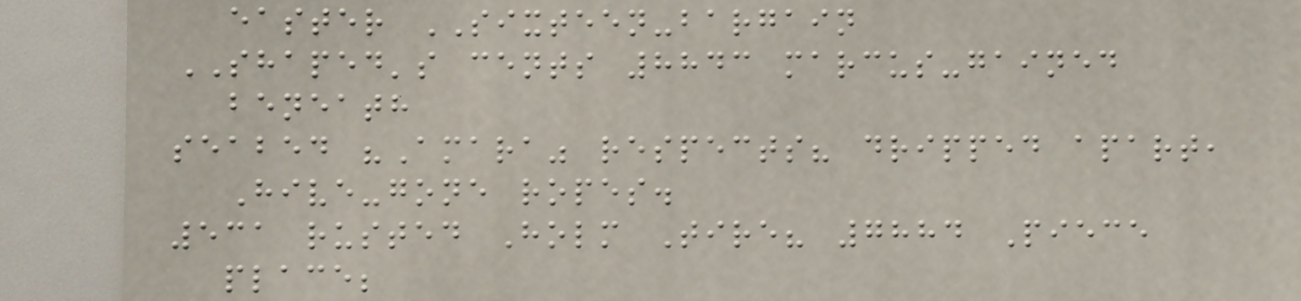easter SIXTEEN-bargain
SHAPED's cents 8843 marcus-gained
beneath
seabed "Amara" respects? dripped apart,
Hive-gone ropes.
531 rusted Holm Tire? 7884 Piece
place;
